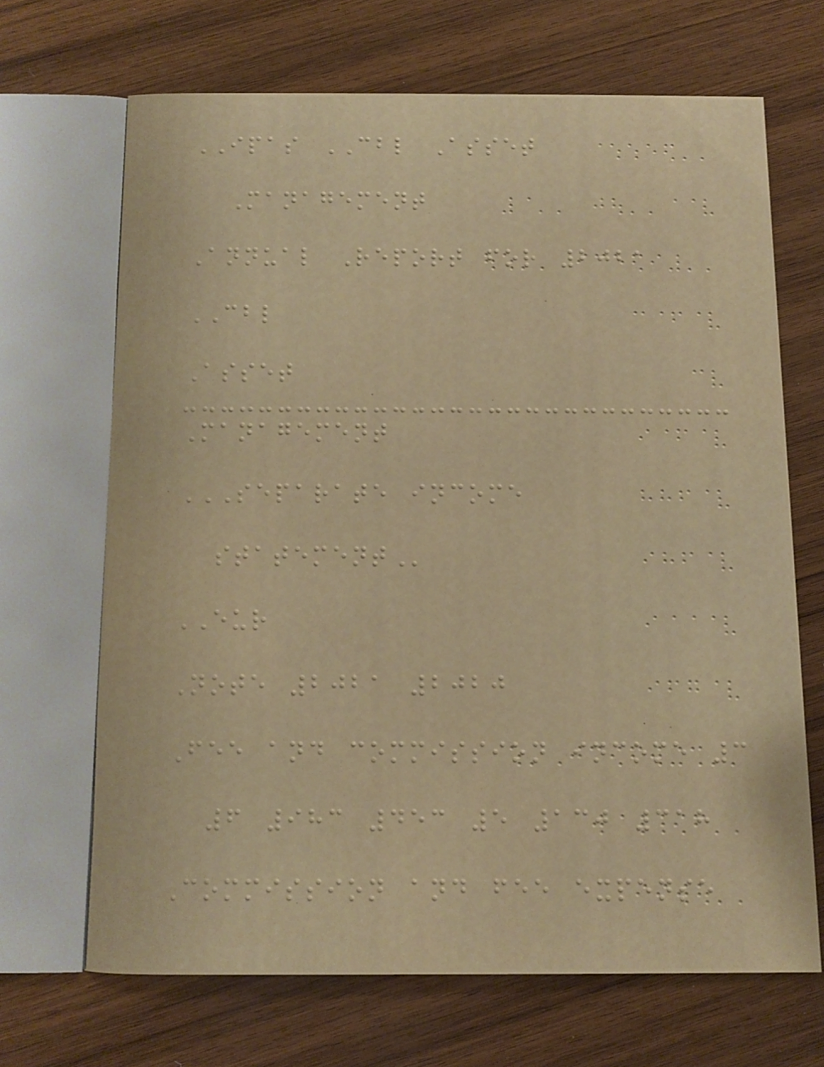IPAS CBL Asset
Management
Annual Report for 2021
CBL
Asset
Management
SEPARATE INCOME
STATEMENT
EUR
Note 2021 2020
Fee and commission income 3
6 983 453 5 130 318
Commission and fee expense
